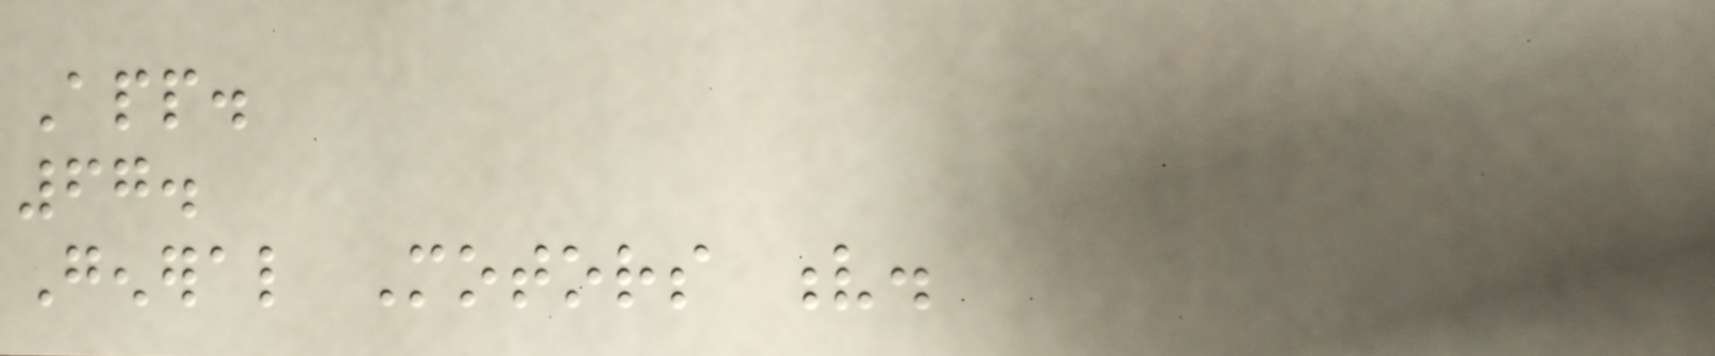App.
67.
General Motors v.
